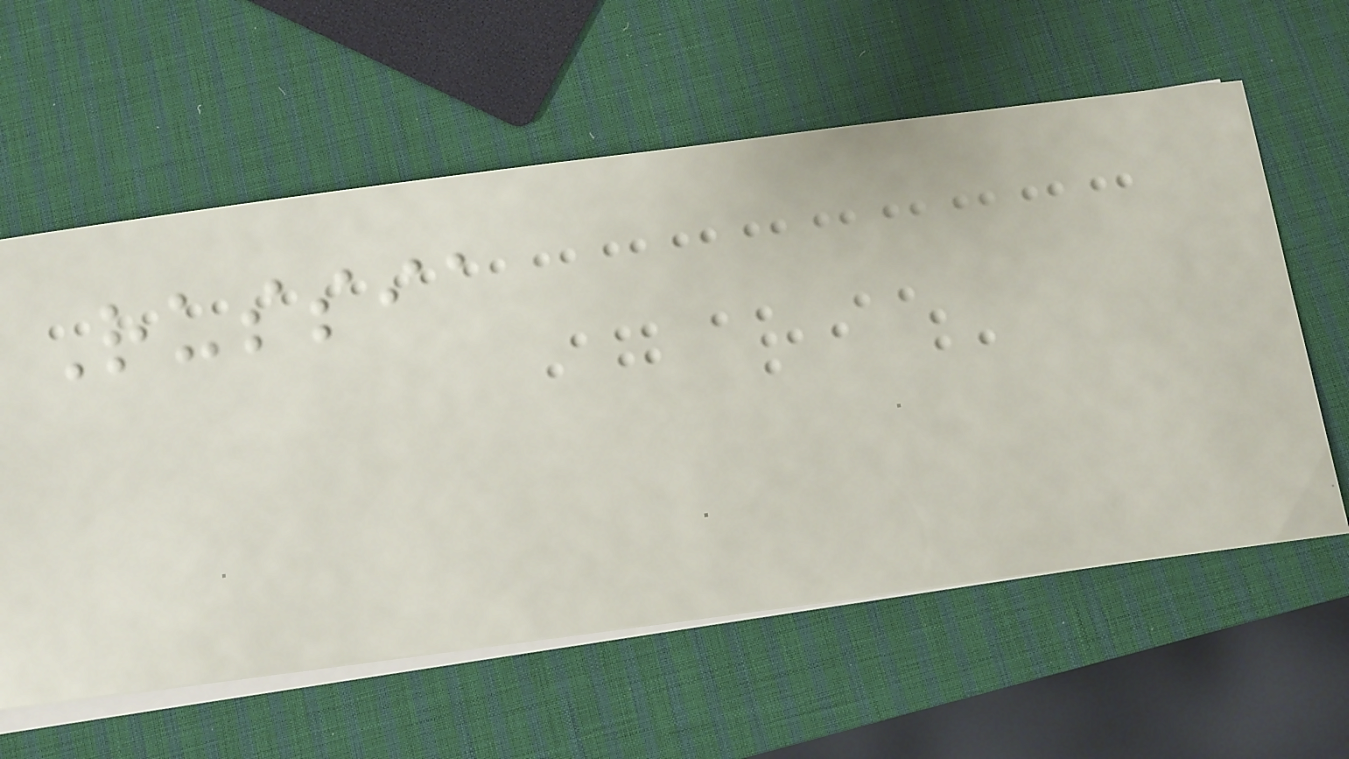Russia
